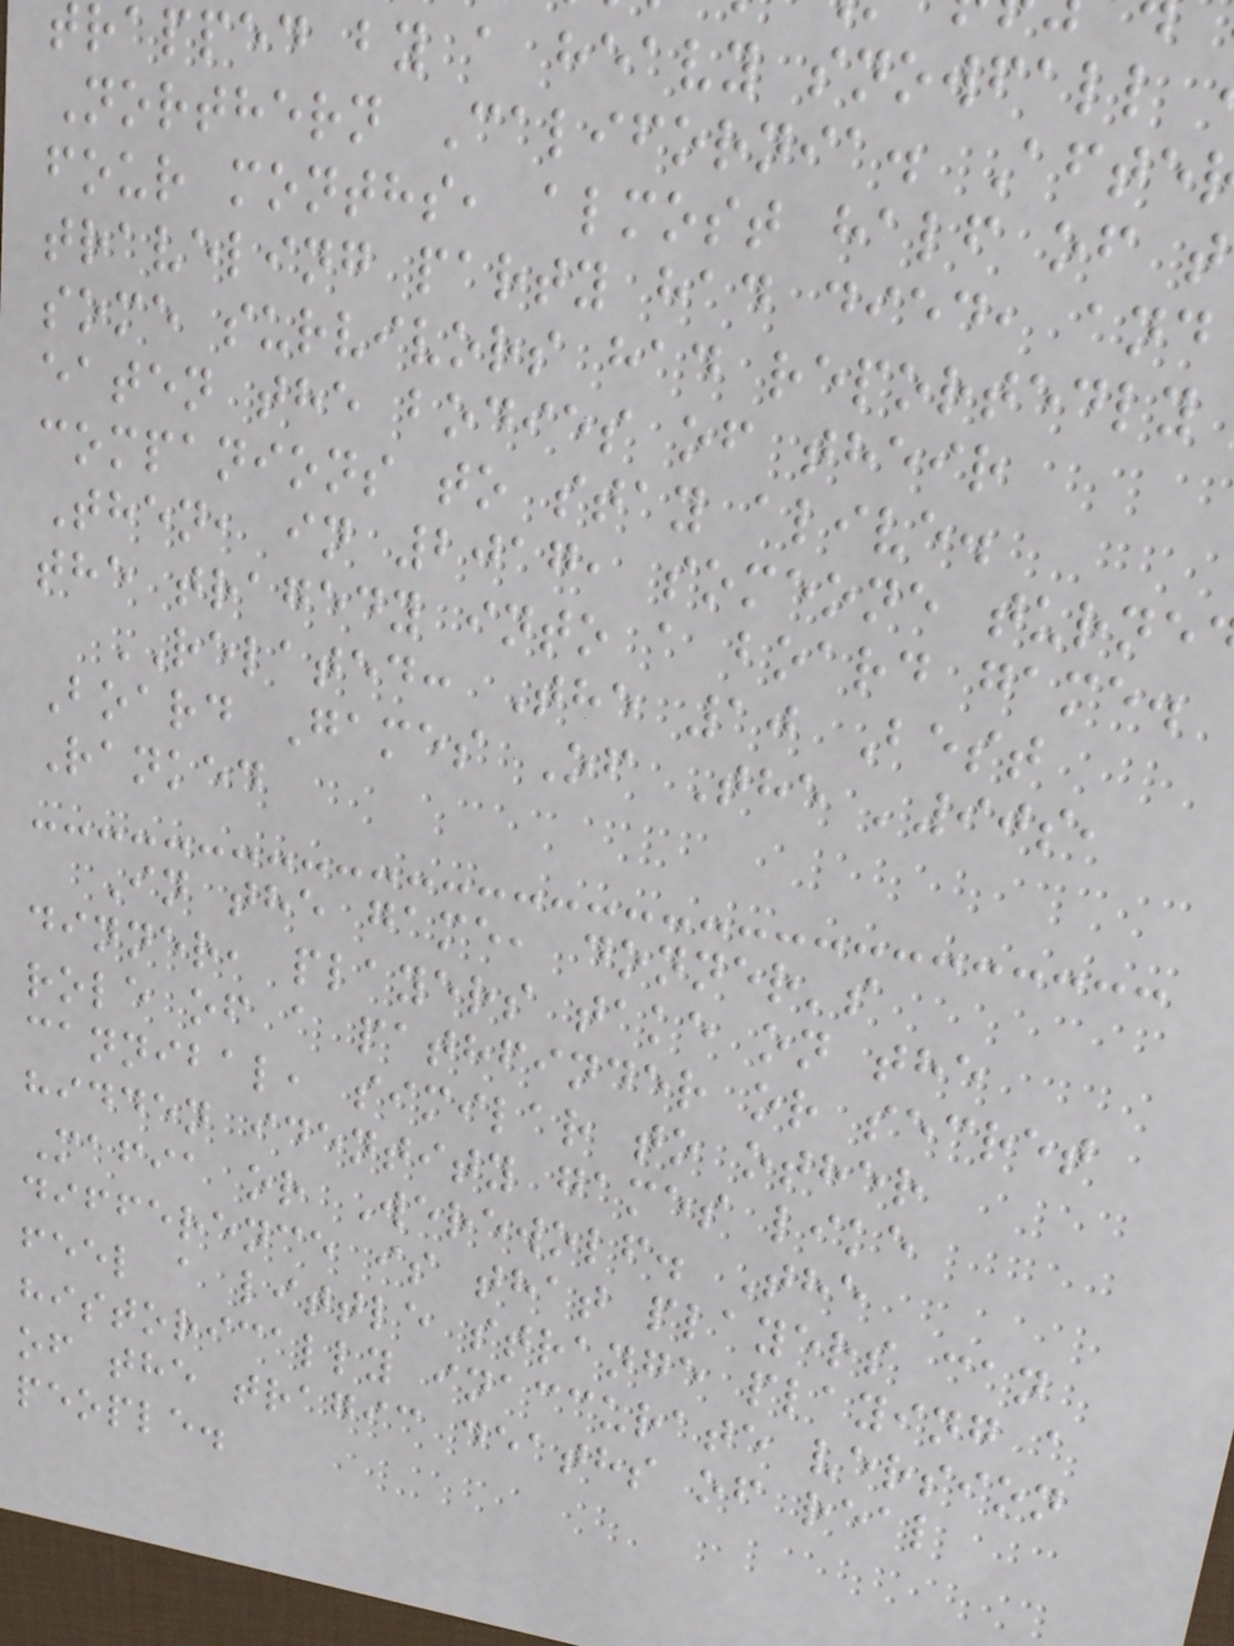rapped by a heavy snowfall
Northern California. Afte
four months, almost half of t
traveling party had died, and
some survivors had reportedly
eaten the bodies of their
companions to stay alive.
Then, in 2017, someone turne
the tragedy into a board game.
RELATED: The 10 Best
Board Games Of The '90s,
Ranked
In the game, donner's
dinner, players take on the
role of a pathfinder or secret
cannibal, similar to other
hidden identity games like
Mafia or Werewolf. The
difference is that players can
feel a little strange playing a
historically inaccurate version
of the tragic deaths of real
people.
